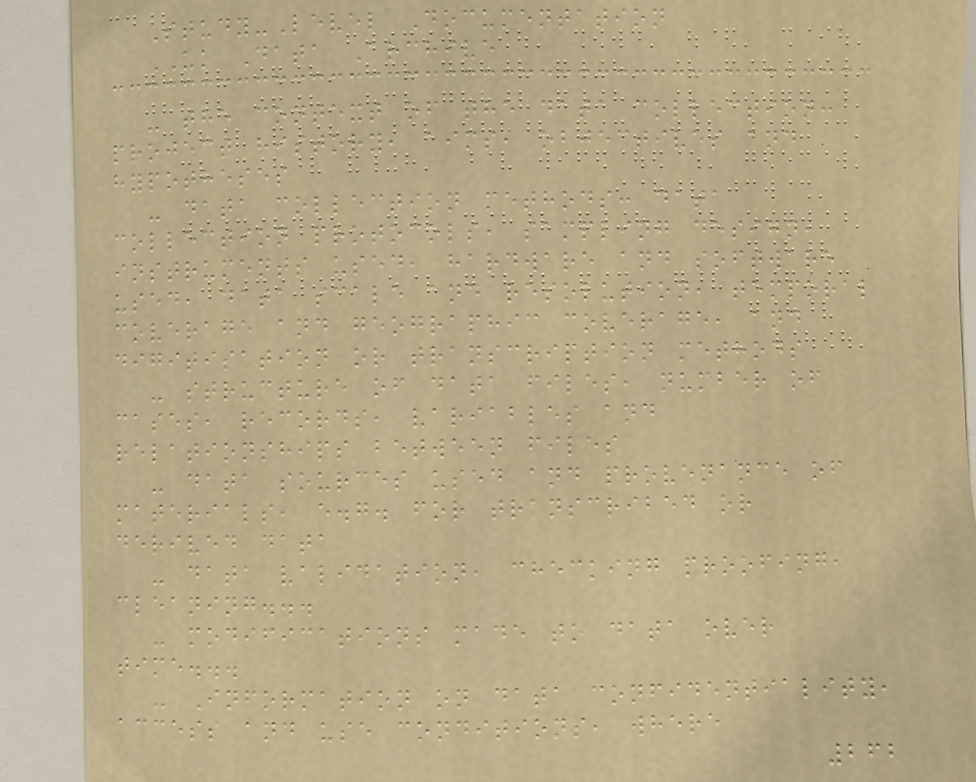Study-Level Documentation
UK Data Archive
- the context of the data collection:
project history, aims, objectives and
hypotheses
- data collection methods: data
collection protocols, sampling design,
instruments used, hardware and software
used, data scale and resolution, temporal
coverage and geographic coverage, and
digitisation or transcription methods
- structure of data files, number of
cases, records, variables and
relationships between files
- data sources used and provenance of
materials, e.g. for transcribed or
derived data
- data validation, checking proofing,
cleaning...
- modifications made to data over
time...
- Information on data confidentiality,
access and use conditions, where
262
